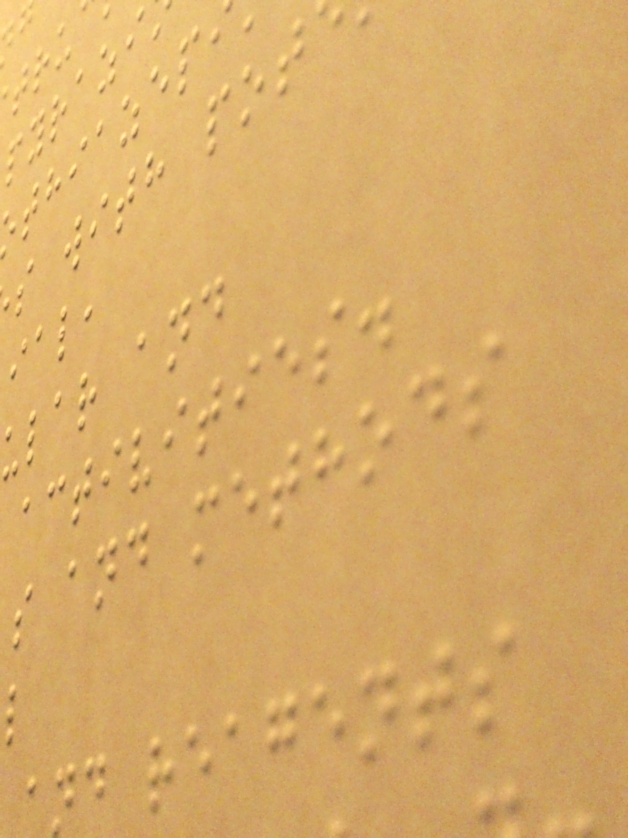pyrazi
s with pot
ial,
ular and
activities.
s and methods
nd reagents
